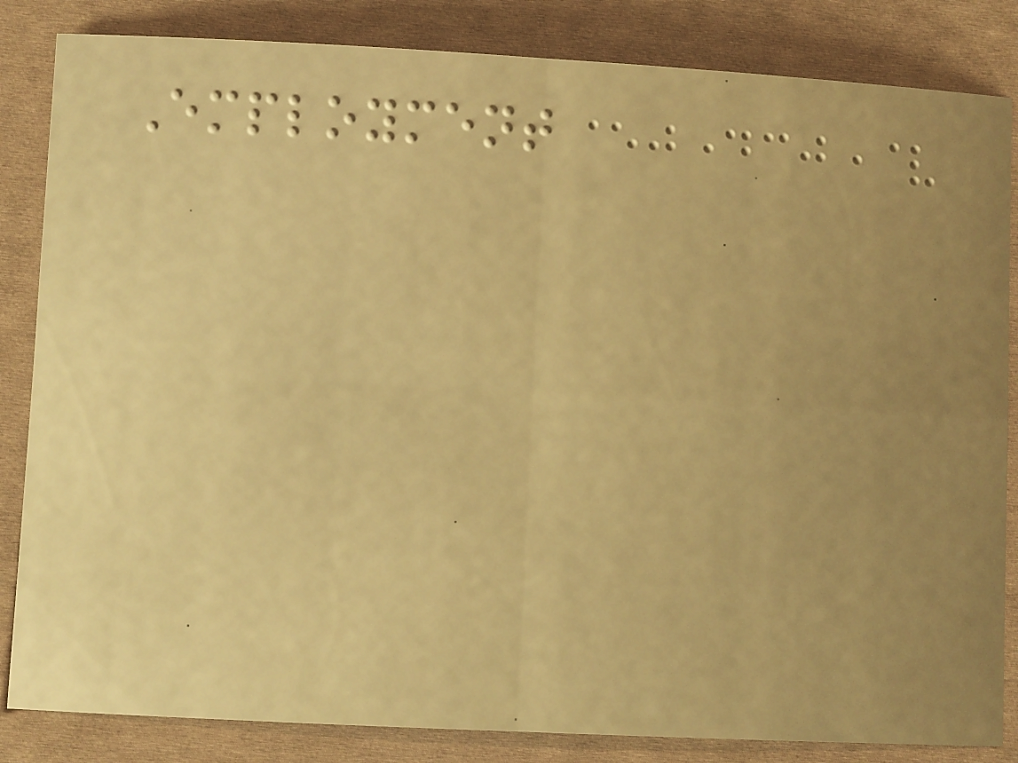Employment
